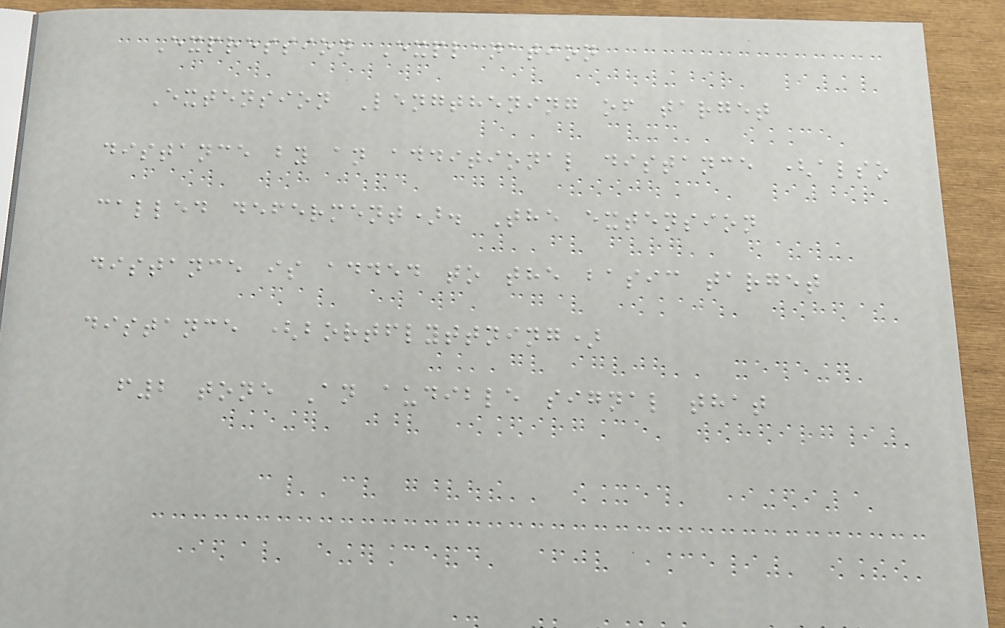Expression Explanation
Extension Lengthening of target
distance by an additional distance (also
called deferment). The extension
distance is added to the basic target
distance (bortflyttning)
f2 tone An audible signal that
